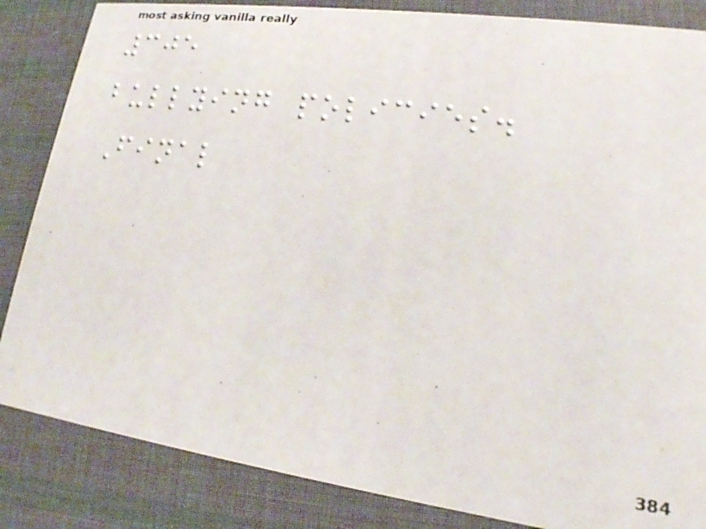305
bullying policies.
Final
